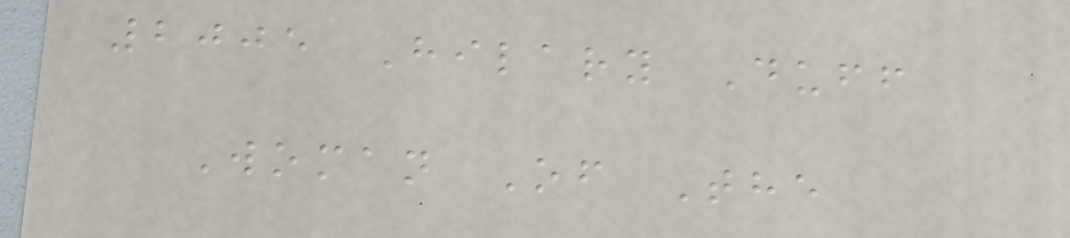2005 Hilary Duff
Woman Of The
